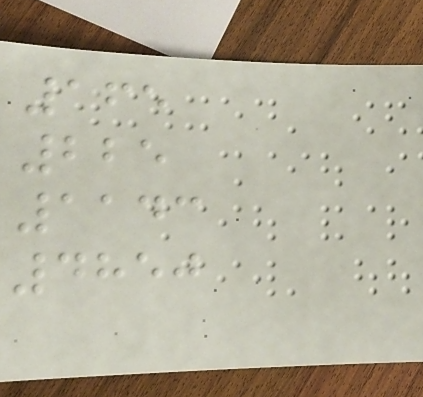165
225
1143
4850
